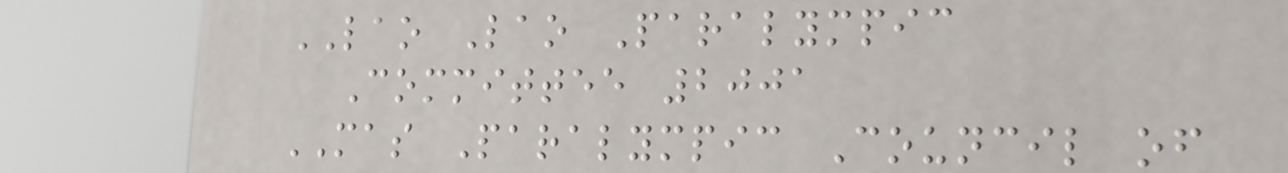LAO Lao Paralympic
Committee 2001
MAS Paralympic Council of
